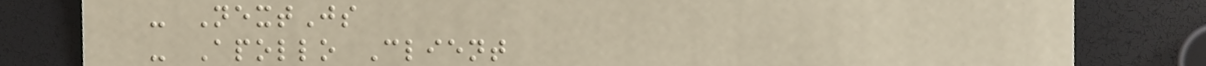- NextJs
- Apollo Client
